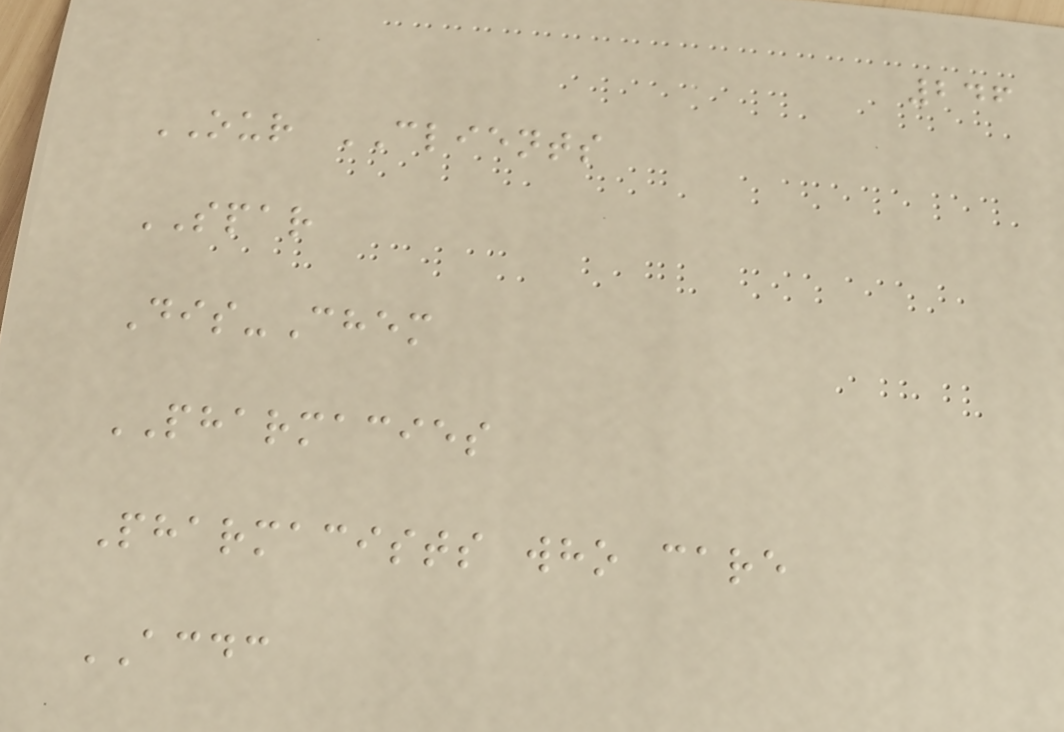246
OUR CLIENTS
SPAR
Dis-Chem
PHARMACIES
Pharmacists who care
ACDC
